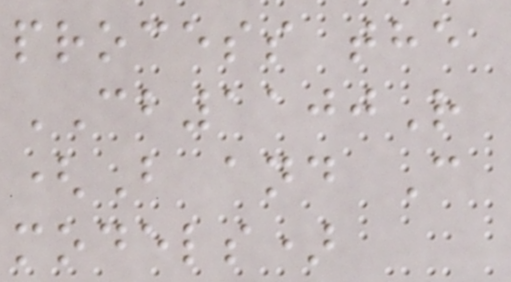process the
CB1100R
(B and C
models)
